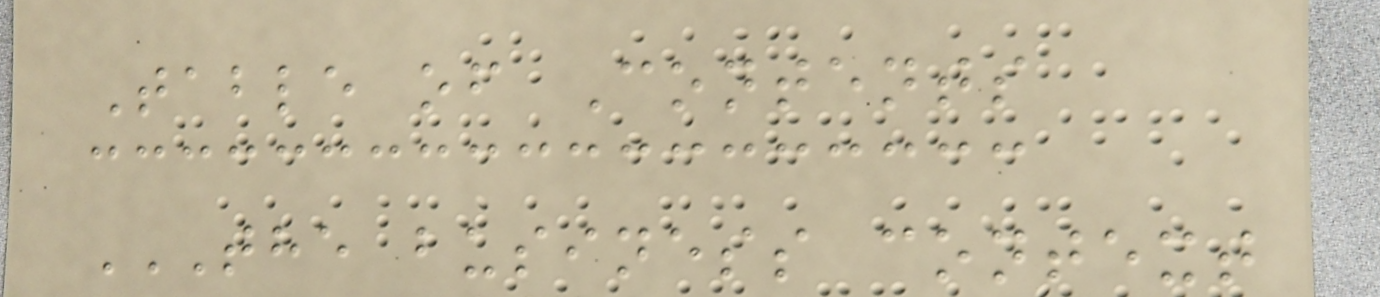Table of Contents
THE BUSINESS CONTEXT
